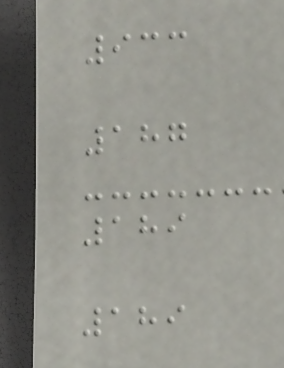933
187
189
189
